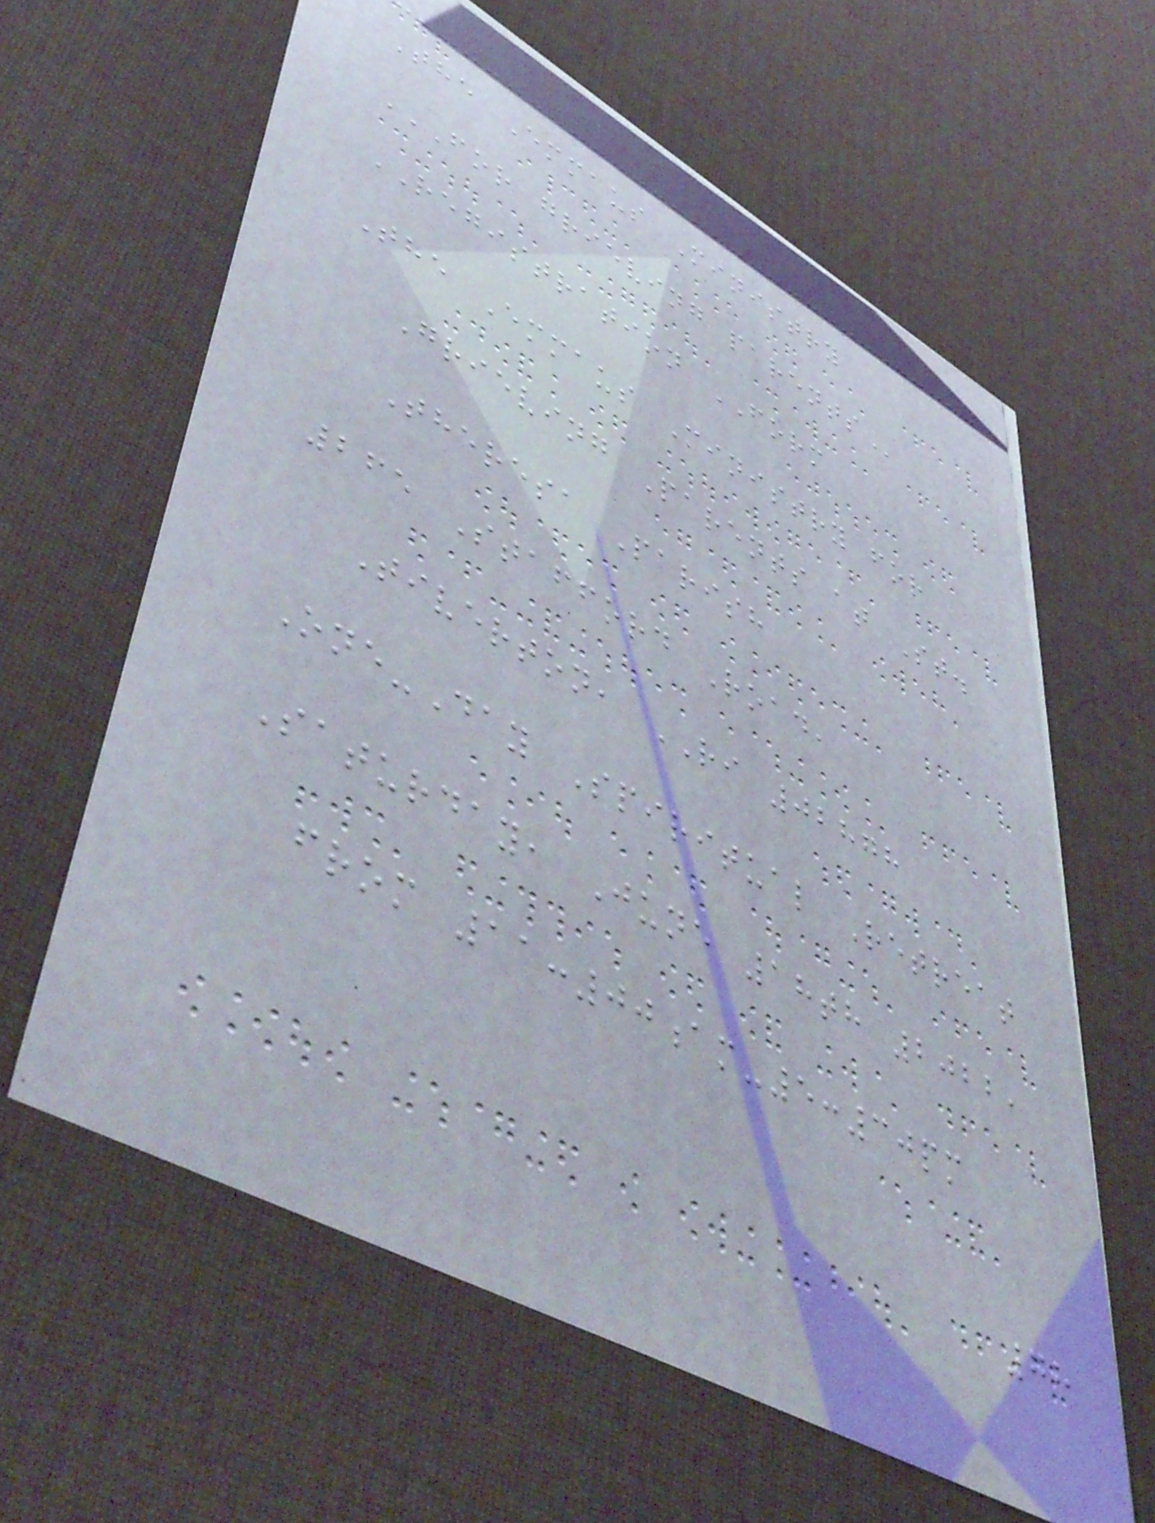The Emmaus Ministry
FOR GRIEVING PARENTS
REGISTRATION FORM
The Emmaus Ministry for
Grieving Parents at St.
Theresa Parish
265 Stafford Road,
Tiverton, RI 02878
One-Day Spiritual Retreat
Saturday, June 18th 2022,
from 11:00am-5:30pm
78
